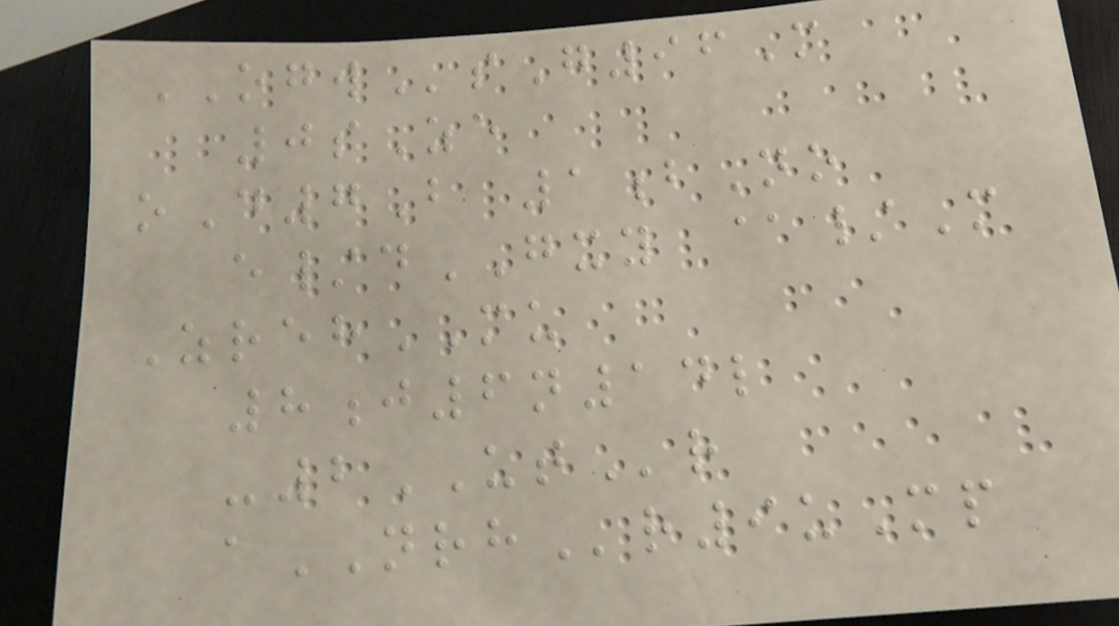OGWsG96M
0sZe
oD7B 1bNo
e/dGXY @/M
ZrehMU
8j6n14l
-2UTr
aNRHr9uMp
